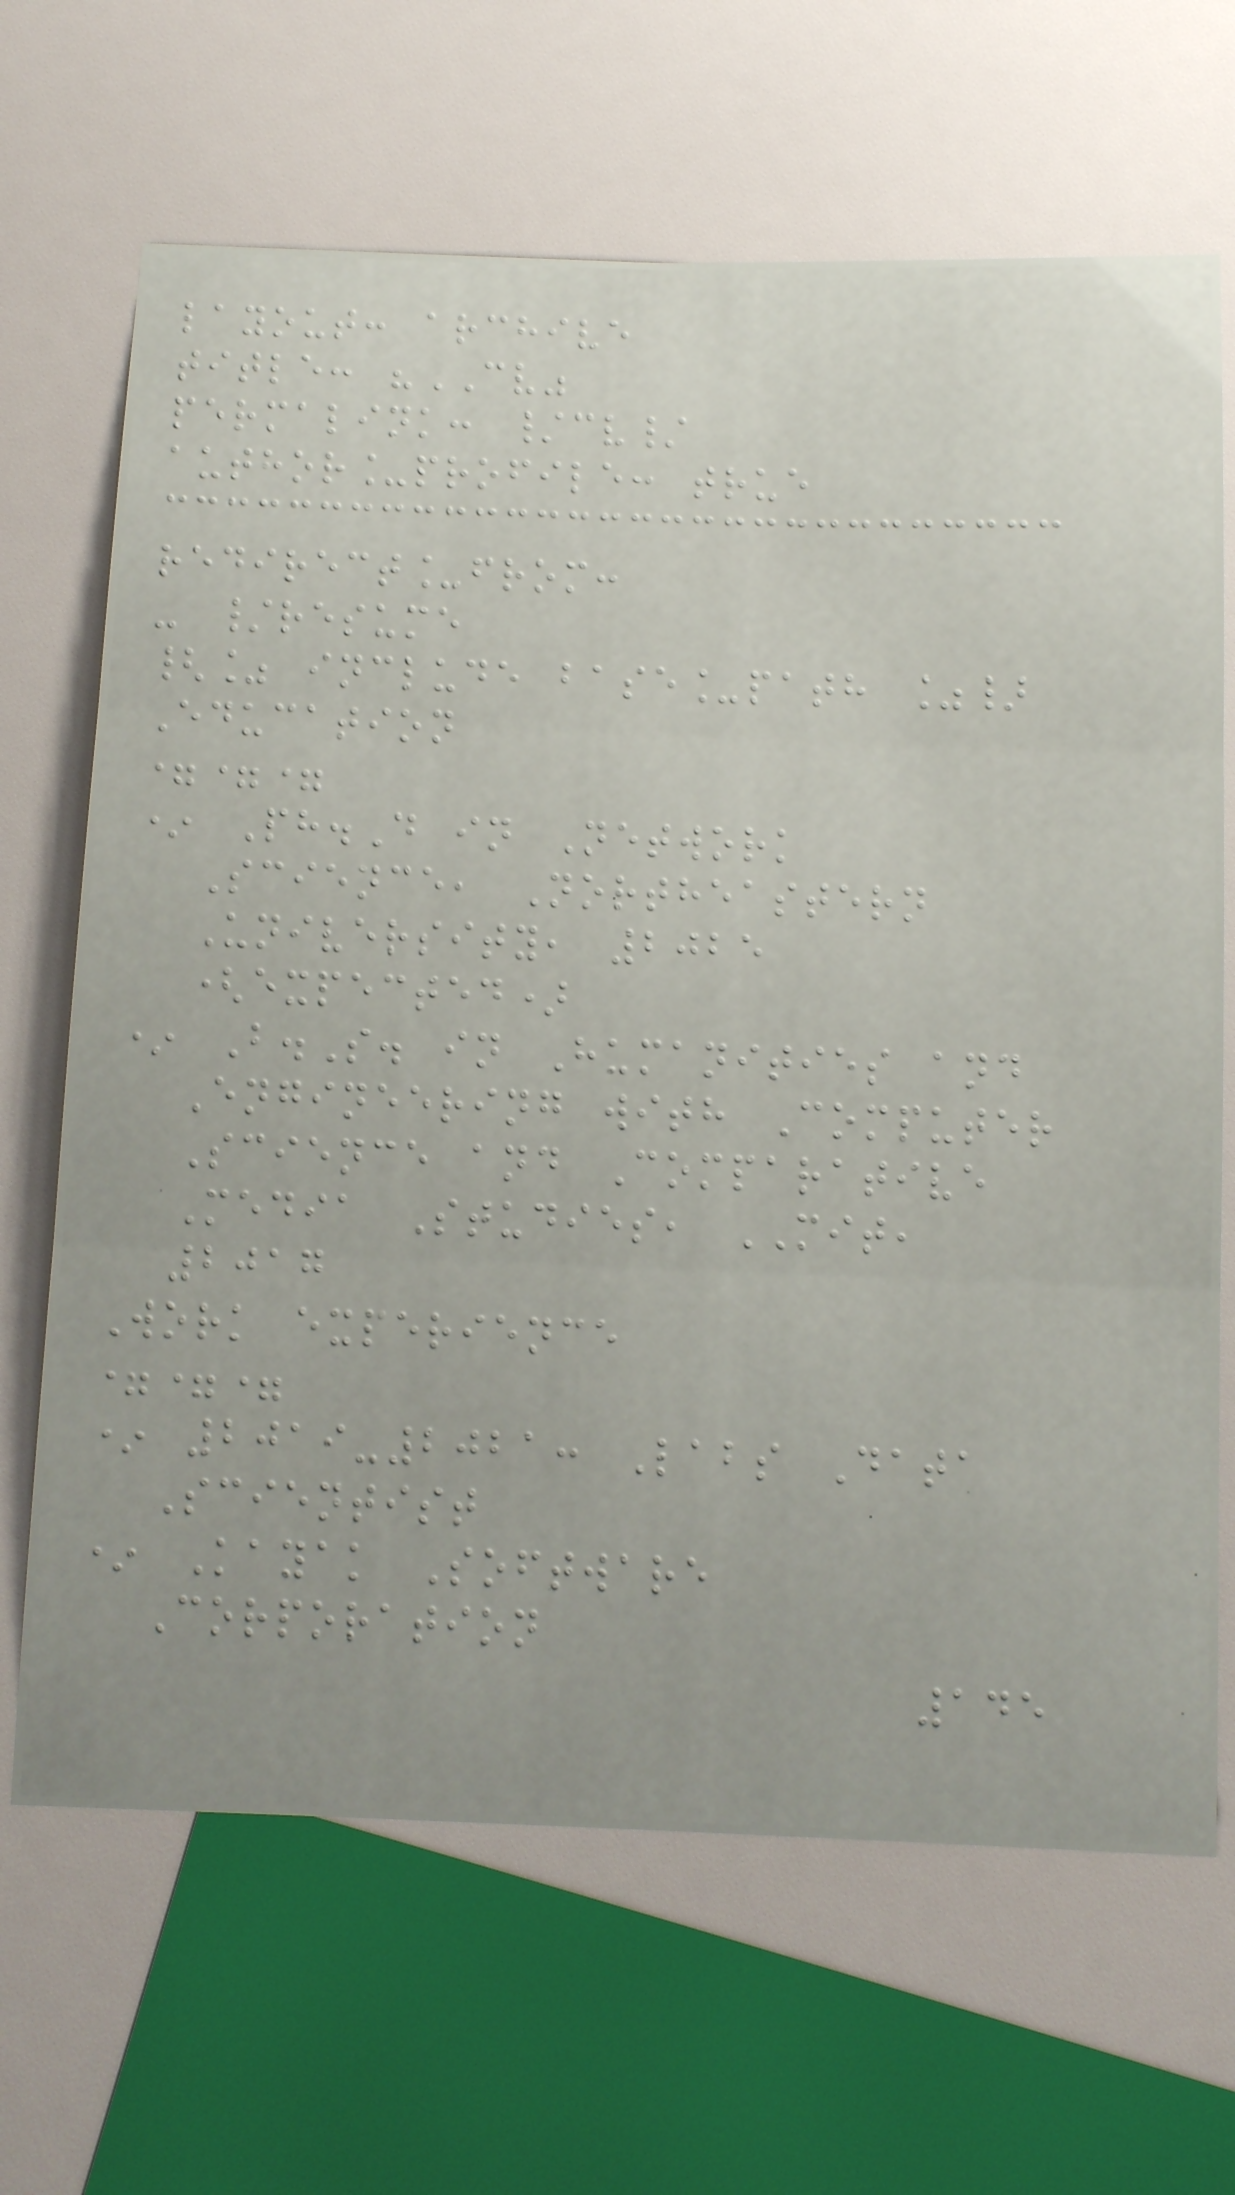layout: archive
title: "CV"
permalink: /cv/
author_profile: true
redirect_from:
- /resume
{% include base_path %}
Education
===
* Ph.D in Network
Science, Northeastern
University, 2025
(expected)
* B.S. in Humanities and
Engineering with Computer
Science and Comparative
Media Studies, MIT,
2017
Work experience
===
* 2019-2021: Labs Data
Scientist
* Kayak Software
Corporation
145
